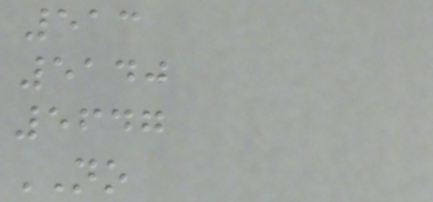513
5140
5647
NO
